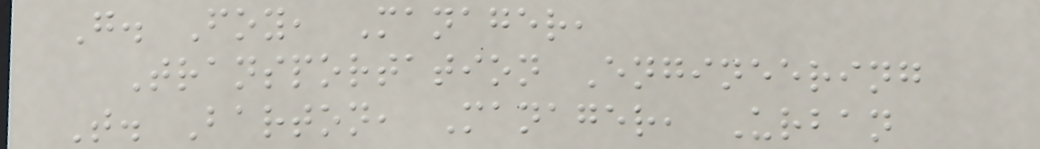G. Foy, Manager,
Transportation Engineering
T. Barton, Manager, Urban
